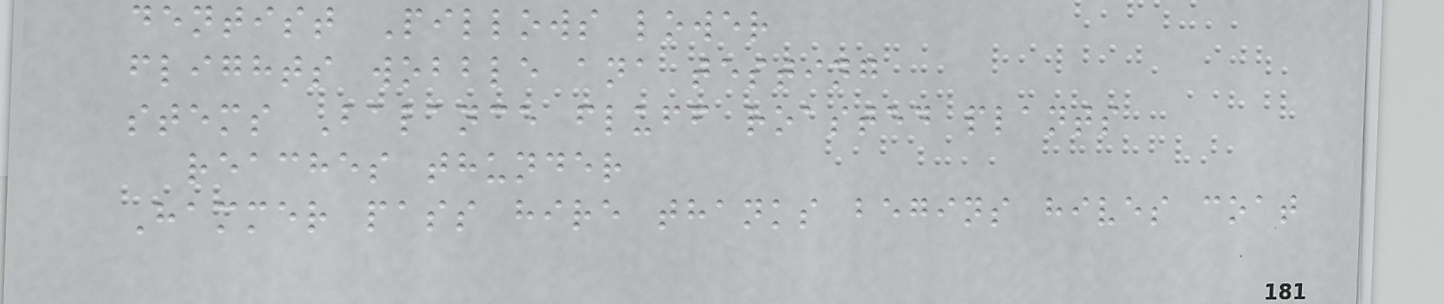dentist Pillows lower
flights wobble ana testing
stems Balance fluff roasted plants
reaches thunder
Hammer pass hire thanks begins hives coat
